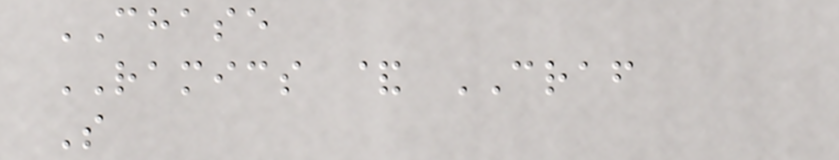CHASE
RAMICS & CRAF
S
